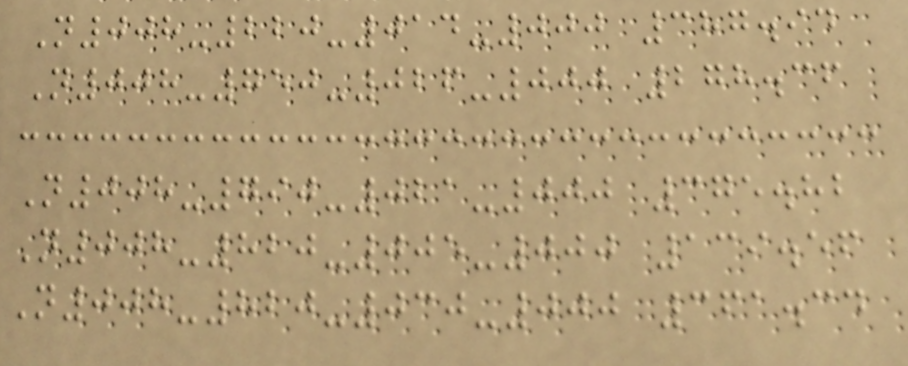N008-220-014-000 387.94
N008-750-026-000 278.36
N008-790-021-000 375.82
N008-820-005-000 139.56
N008-820-030-000 361.34
